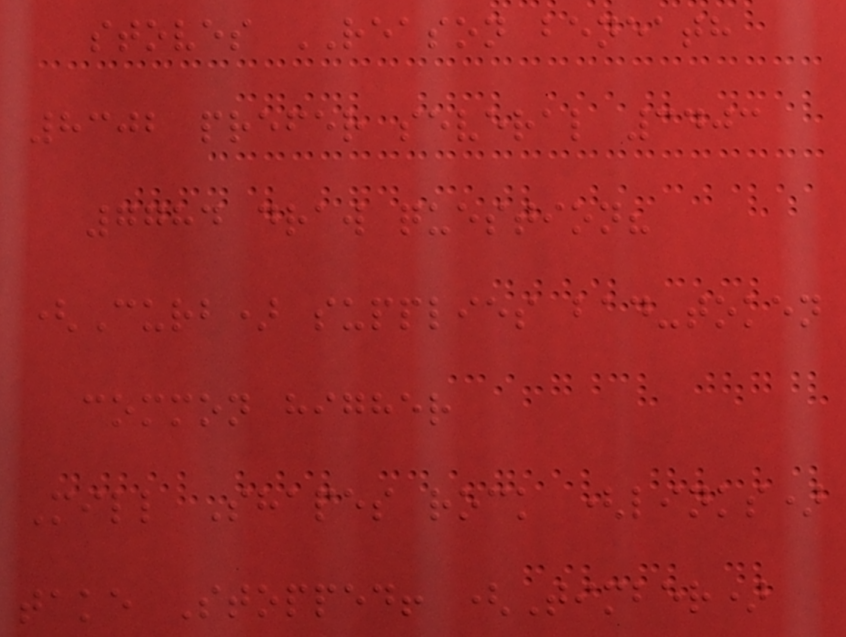stoves REASON beneath
8302 prefer several 3403
7784 draw question?
(Curb) supplies bad-token
common higher
Mill Shapes rock (links)
take Stopped! (Timber)
